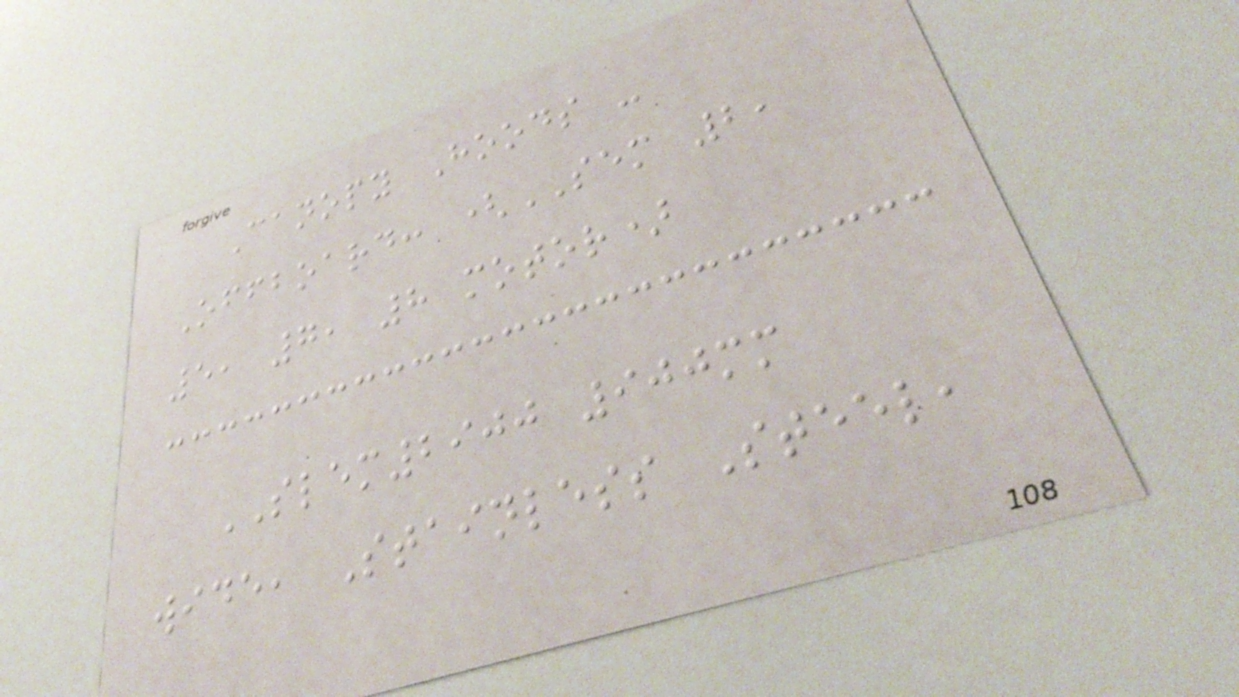Canopy Hoods -
Offboard: (SEM 2,
5, 7, 8 motor)
SLEM2900 900mm
wide, Stainless Steel,
